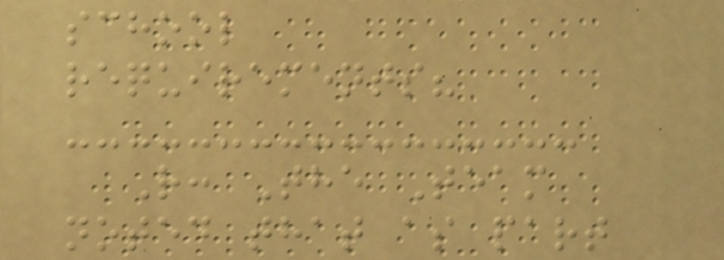school
requirements?
R: The Team
noted that as part
